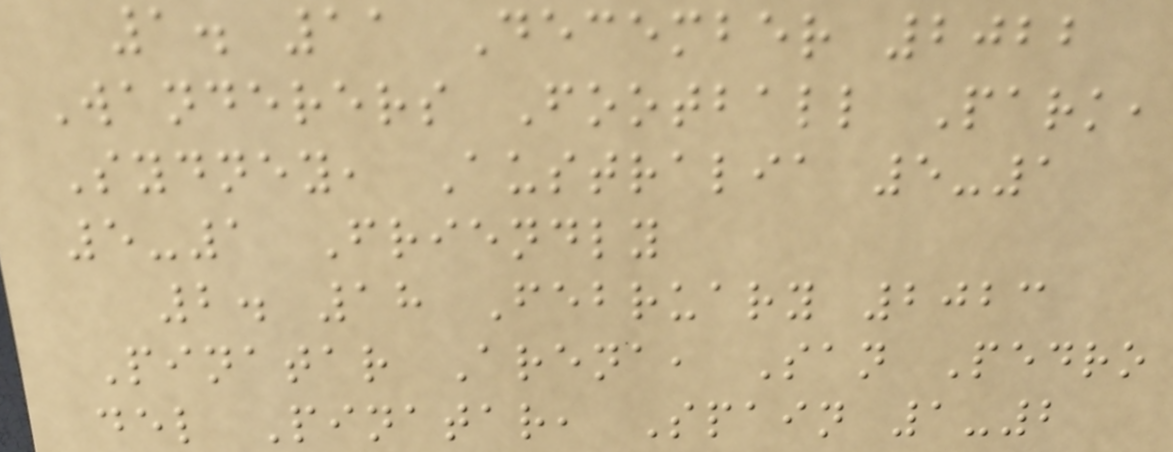1. 11 December 2022
Wanderers Football Park,
Sydney, Australia 5-1
5-1 Friendly
2. 18 February 2023
Pinatar Arena, San Pedro
del Pinatar, Spain 1-2
